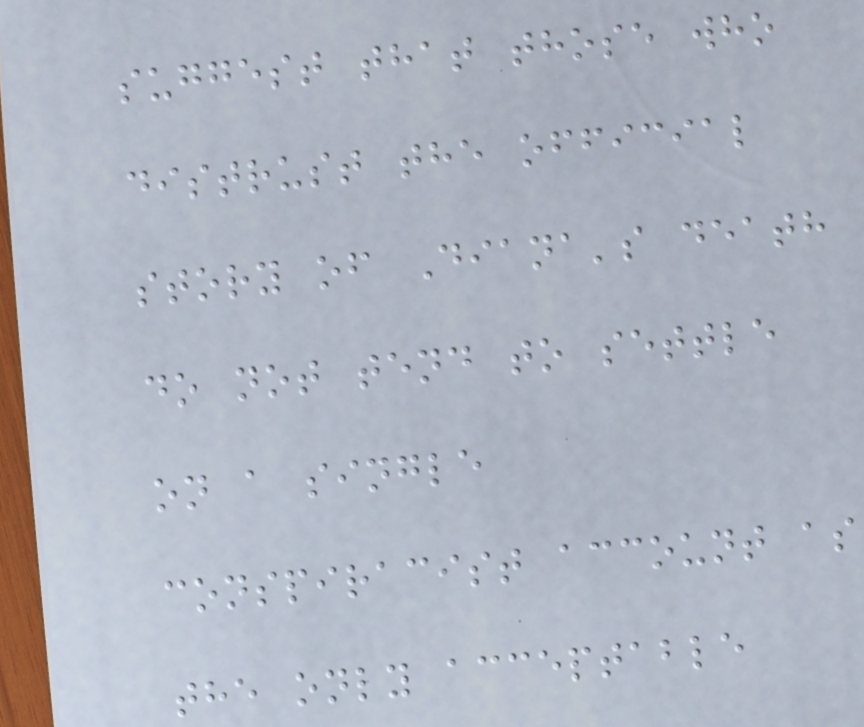suggest that those who
distrust the official
story of Diana's death
do not tend to settle
on a single
conspiracist account as
the only acceptable
